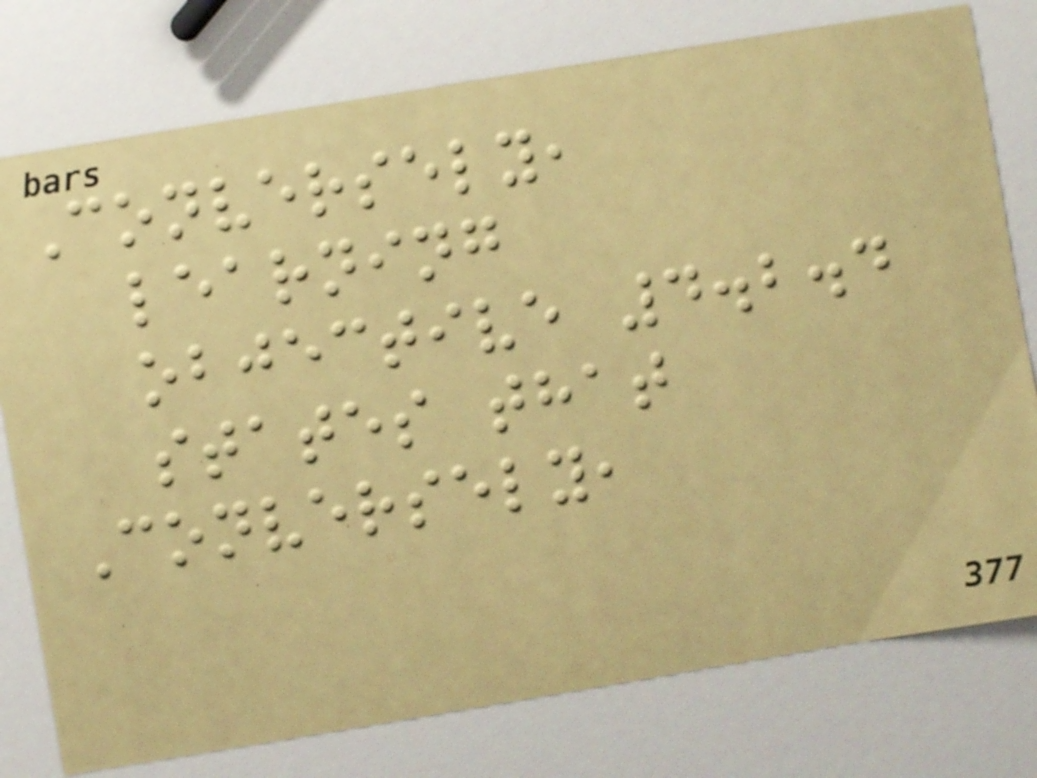Conversely,
learning
objective 4.2.4
states that
Conversely,
